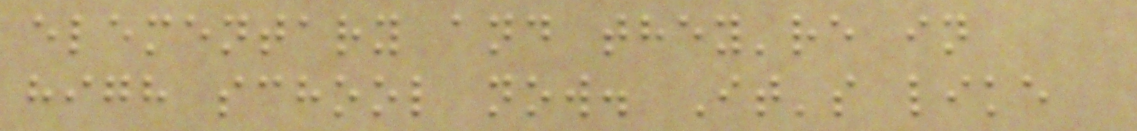elementary and they're in
high school now. It's like
